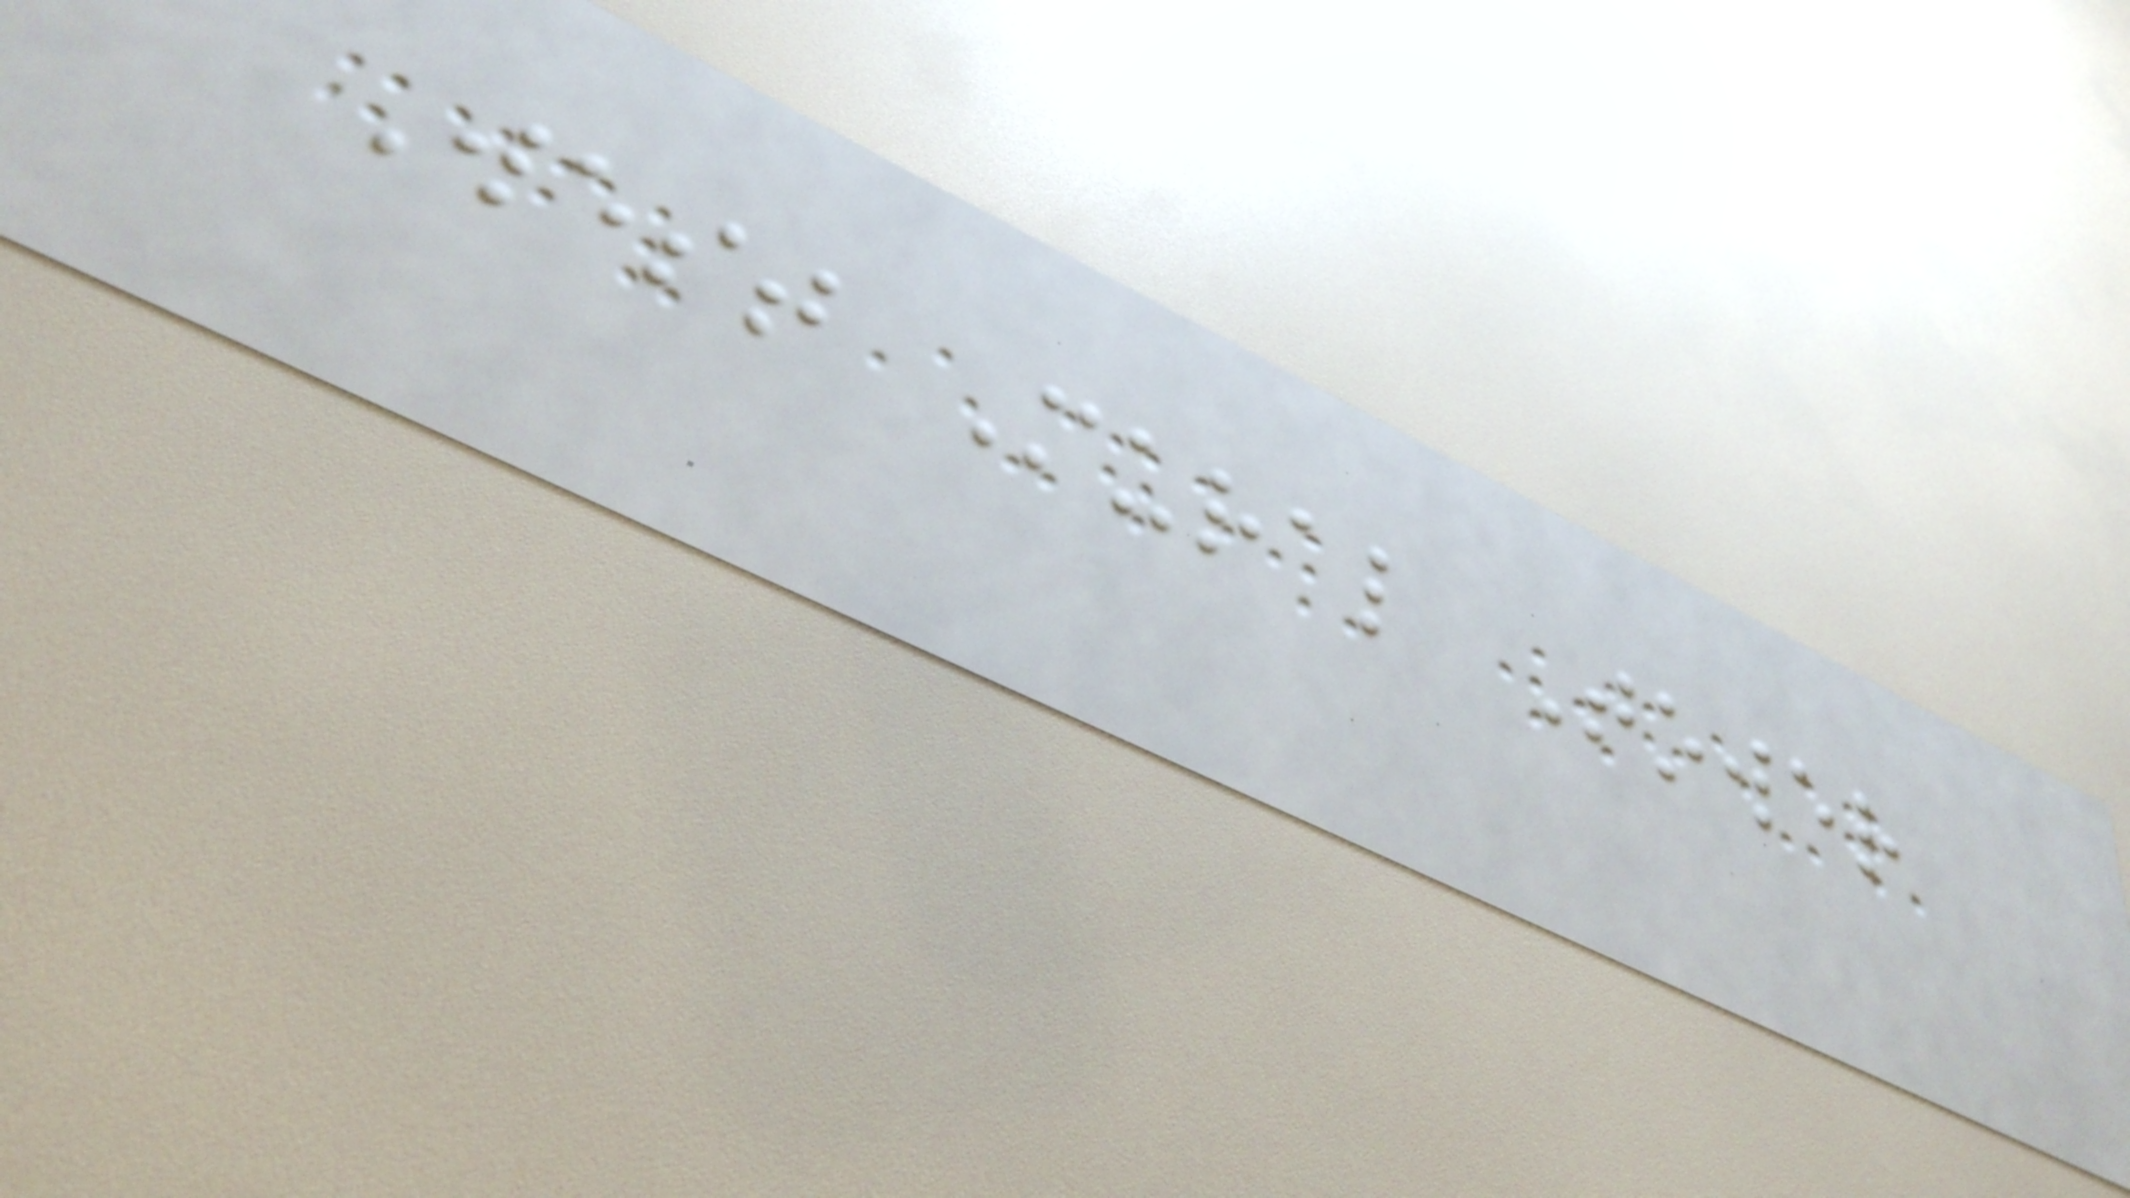West Mural Tower
